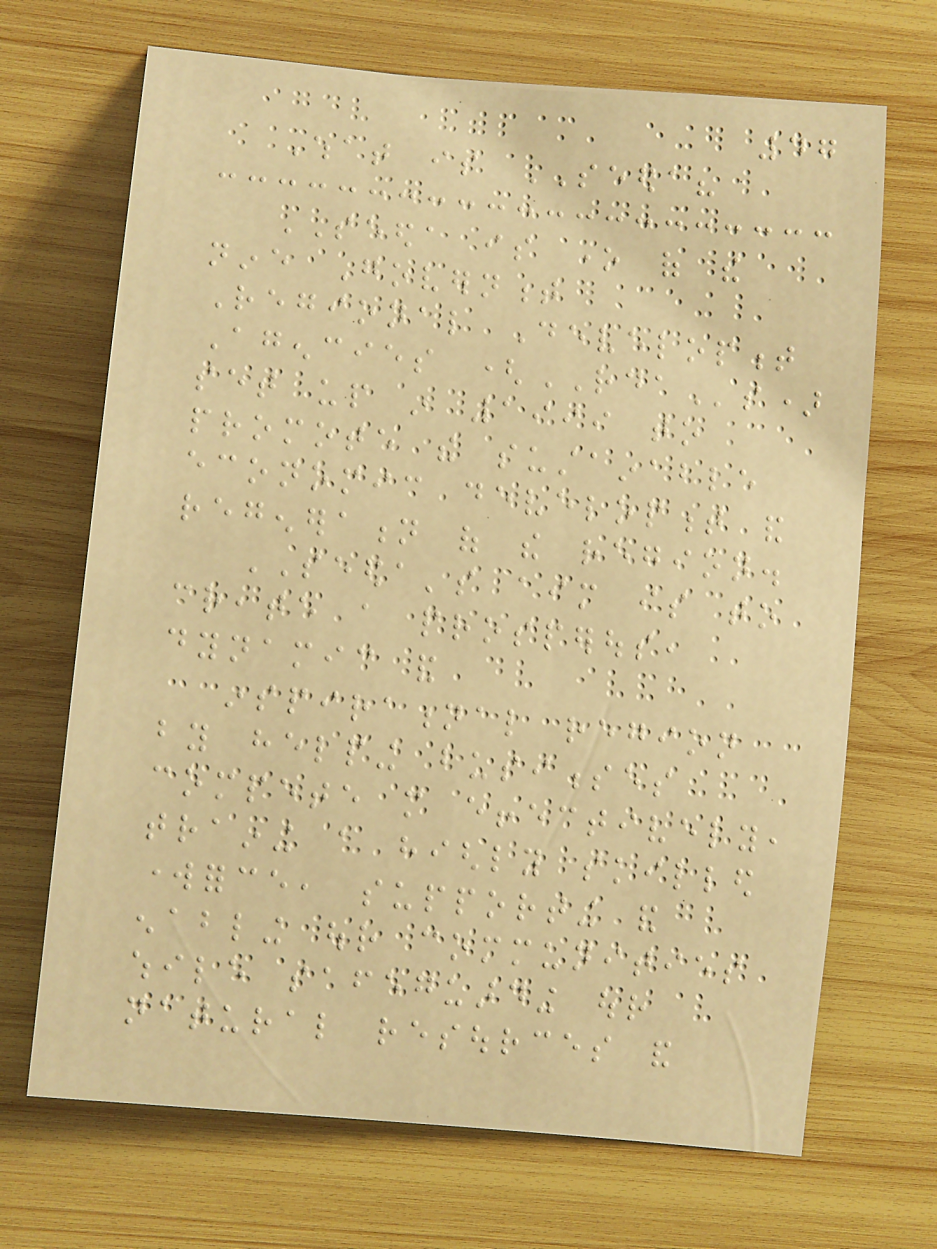47
What is SEEDA?
SEEDA is one of the
nine Government
Regional Development
Agencies (RDAs)
set up in 1999 to
promote the sustainable
economic development and
regeneration of the region.
SEEDA's aim is to
create a prosperous,
dynamic and
inspirational region
by helping businesses
compete more effectively,
training a highly skilled
workforce, supporting and
enabling our communities
while safeguarding our
natural resources and
